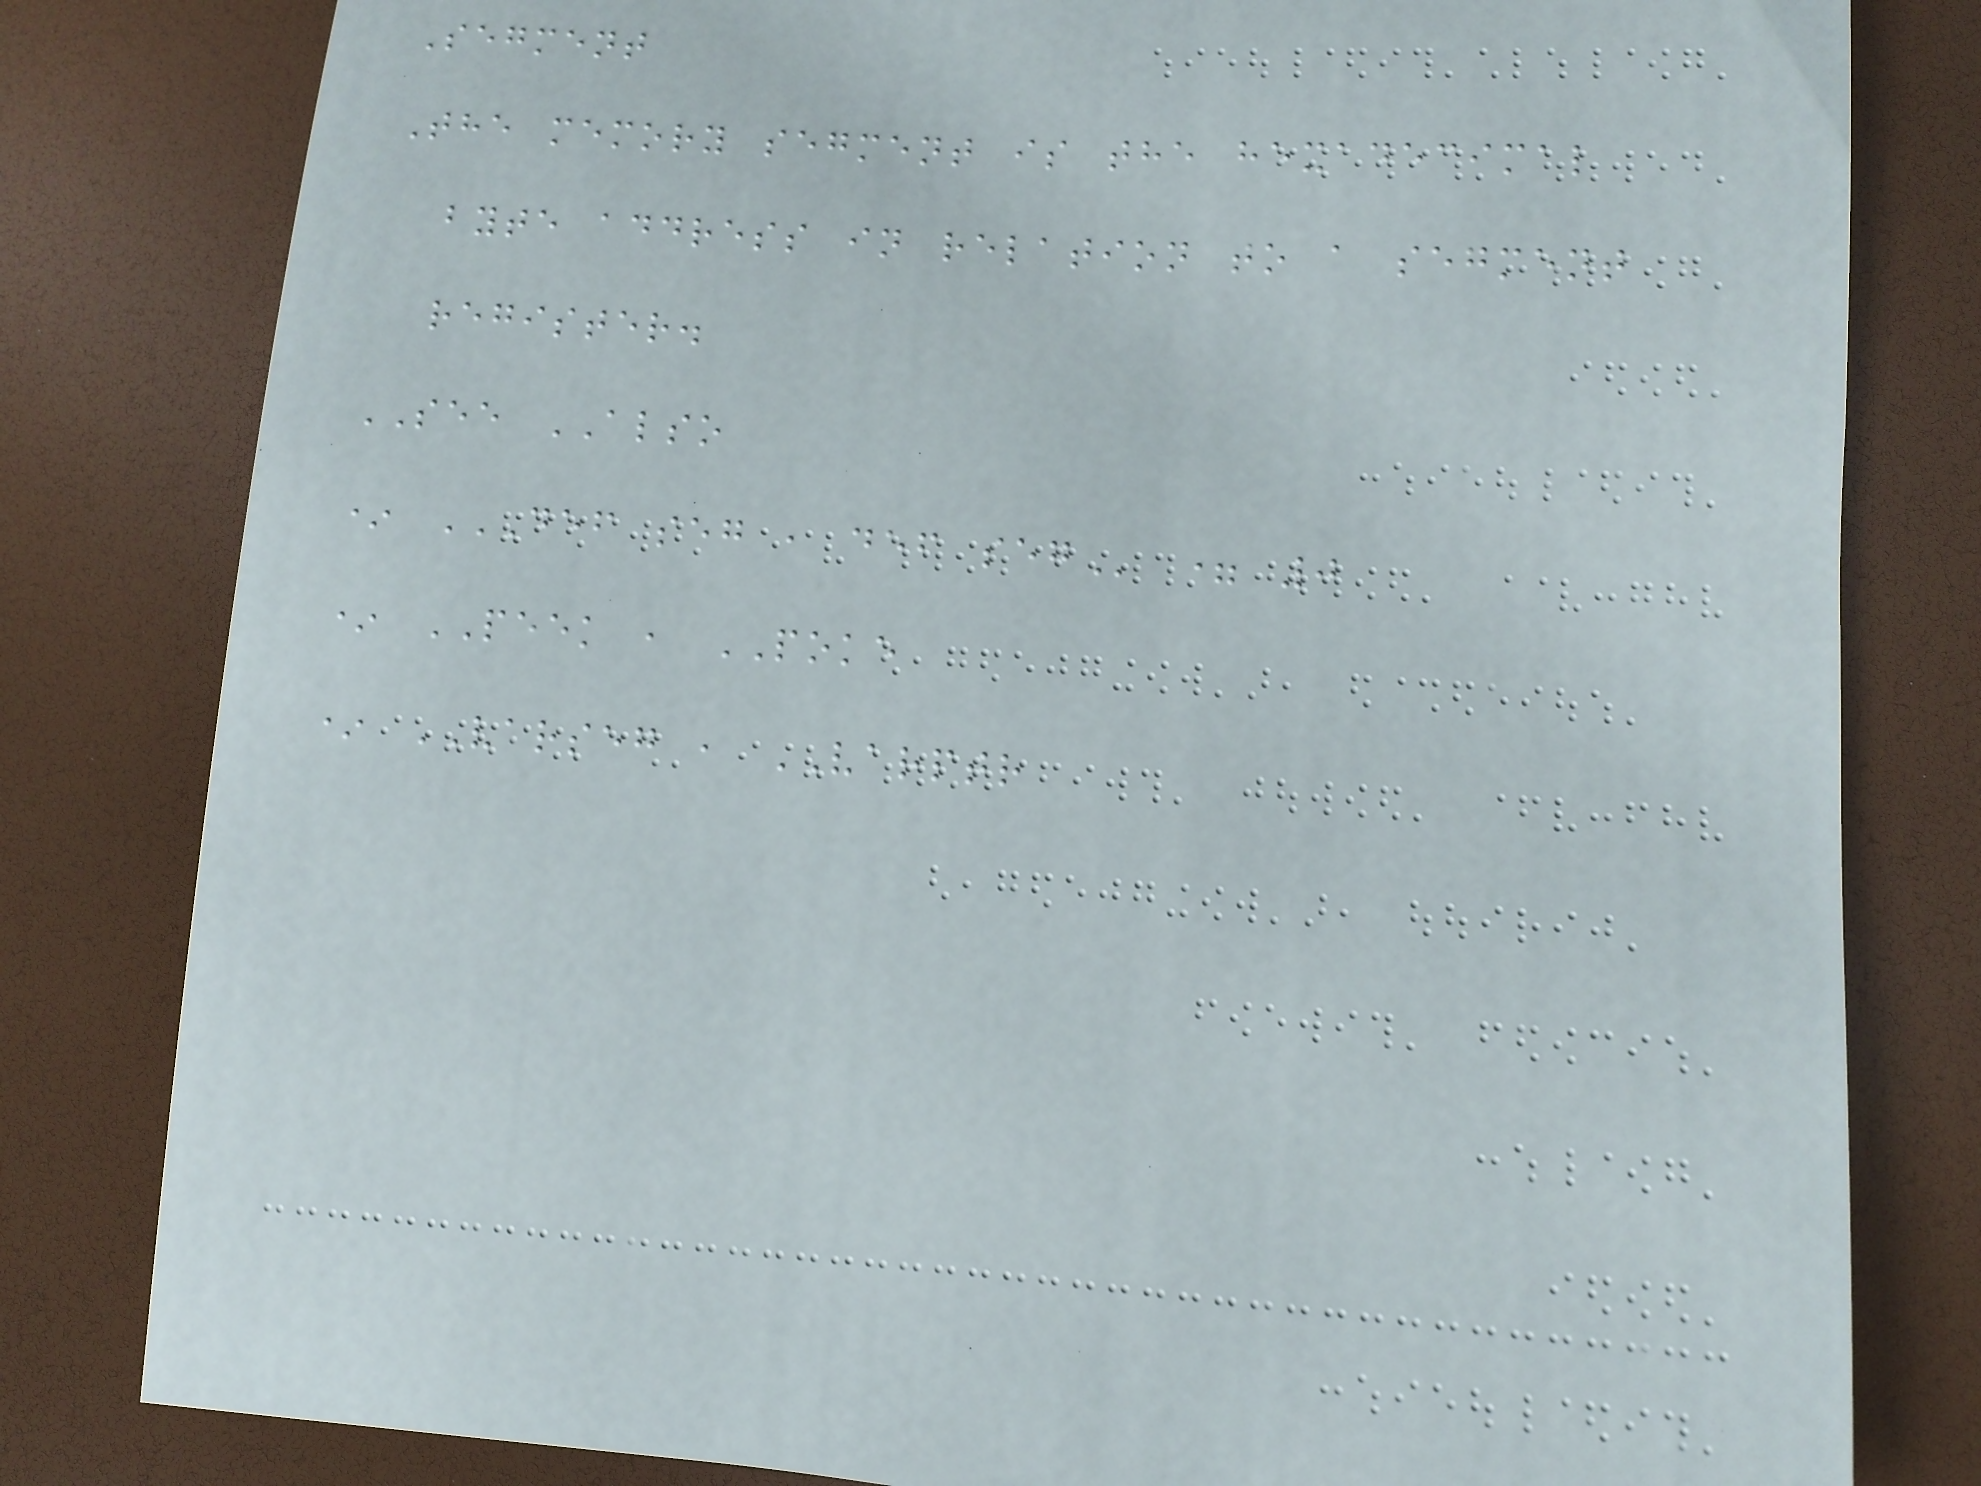Segment
The memory segment is the hexadecimal
byte address in relation to a segment
register.
SEE ALSO
* DEF SEG , DEF SEG = 0
* PEEK , POKE
* VARSEG , VARPTR
